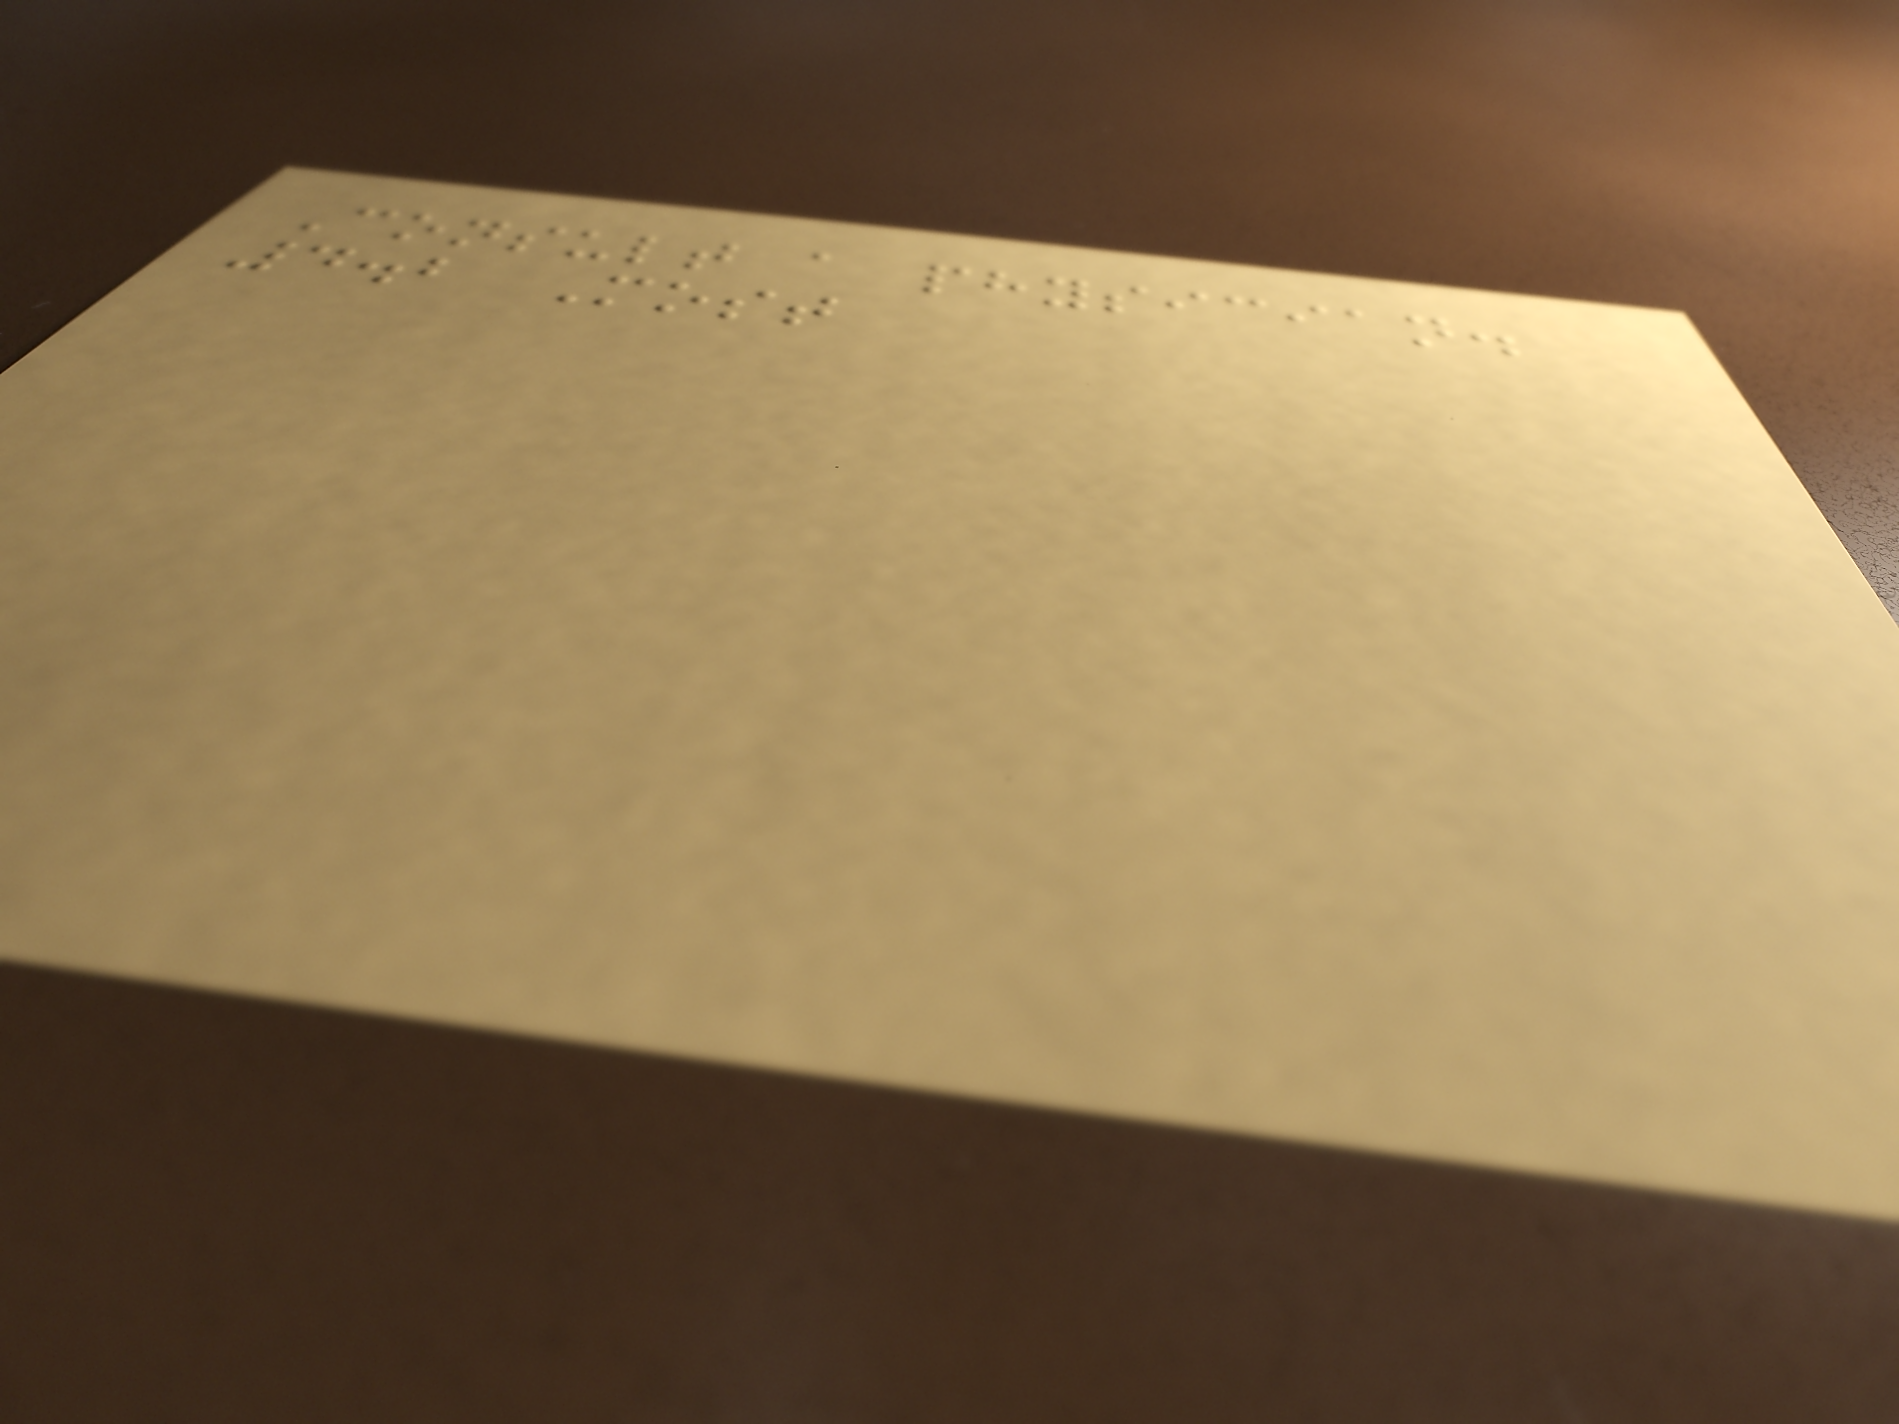Consult a physician.
4.2 Most
